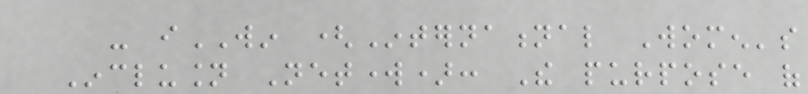- iWIN (International Women's
Inclusion Network): The purpose of
